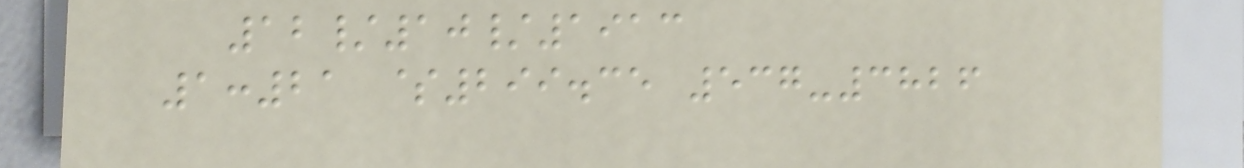12/10/1913
1:21 $299.35 537-3826
